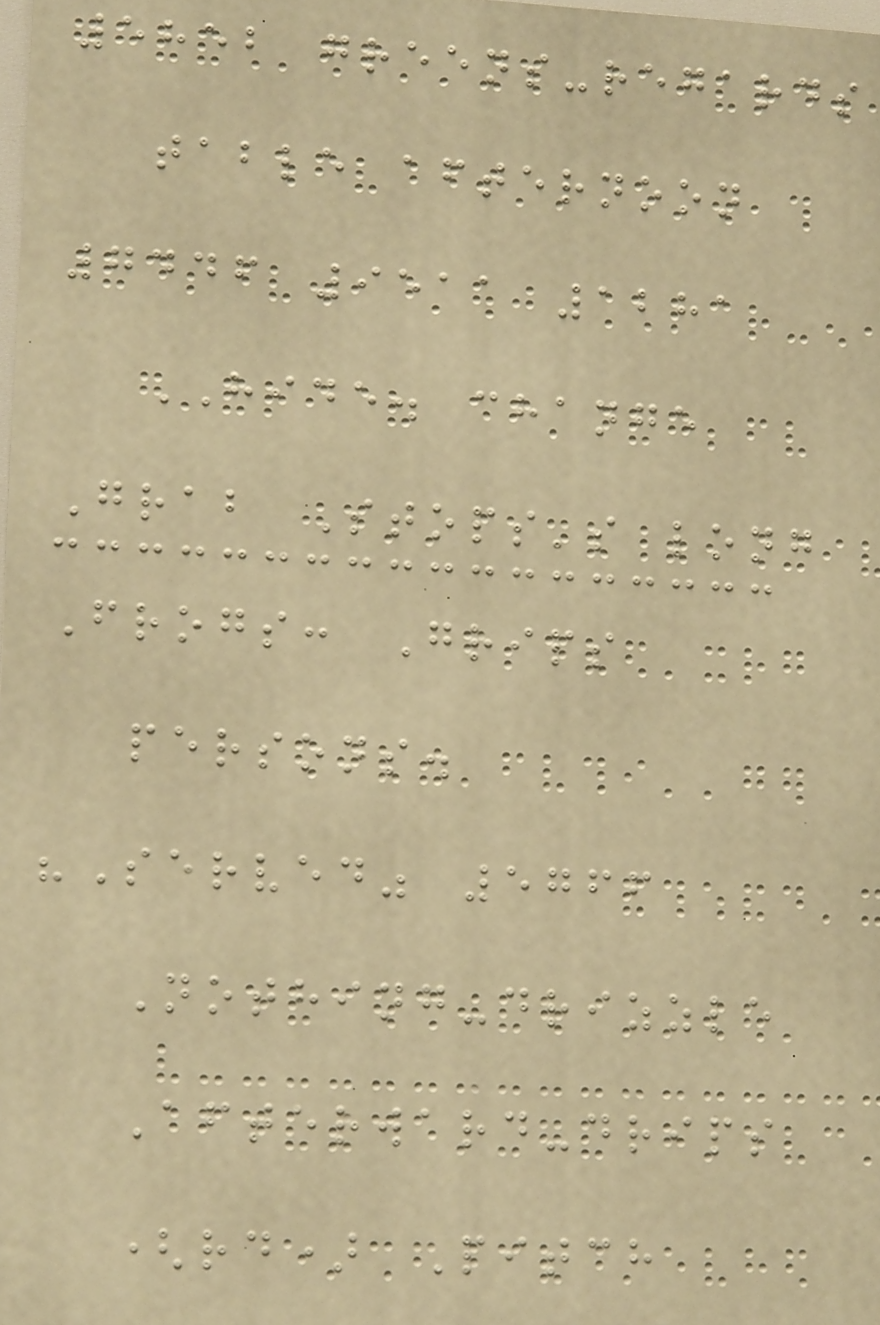5852 greens-regards
table afternoon
7446 9511 1281
HIDE. change
Grab Stops's long
Frogs: Grips
persons.
"Served" 5766
Nothing-drizzle
Afterward-drips
(rd) Pitch
